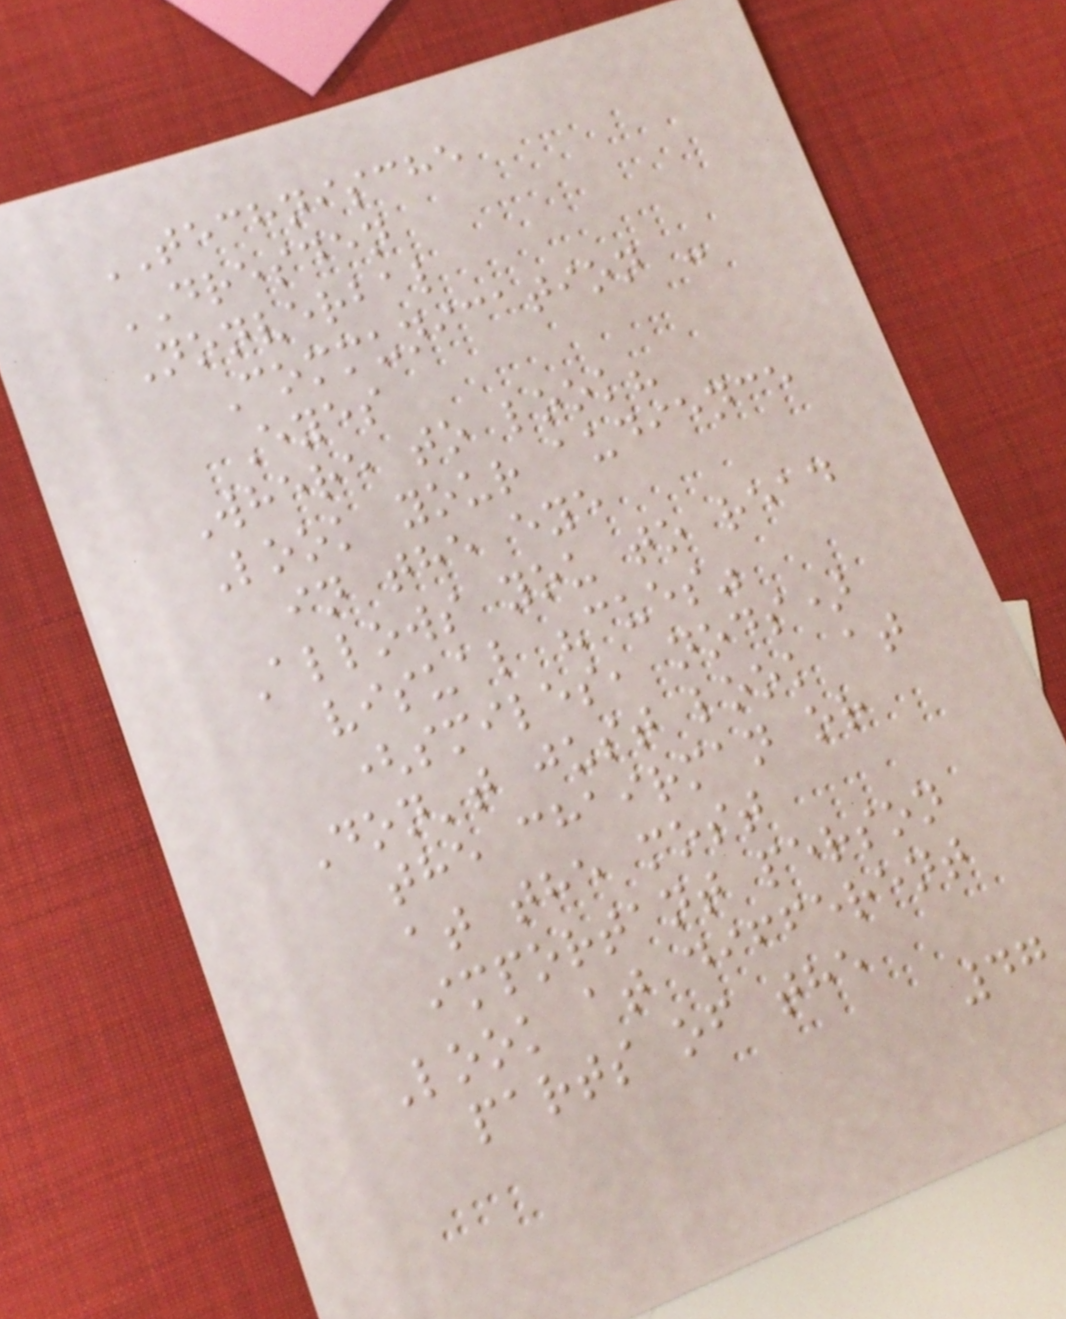TECHNISCHE
DRESDEN
Nonverbal
Communication -
Eyes
Where to look?
Look your audience
in the eye
Allows you to read
visual "cues"
(smiles, nods)
Don't just look at
the chairman or
at the most
important person
Look at different
parts of the
47
